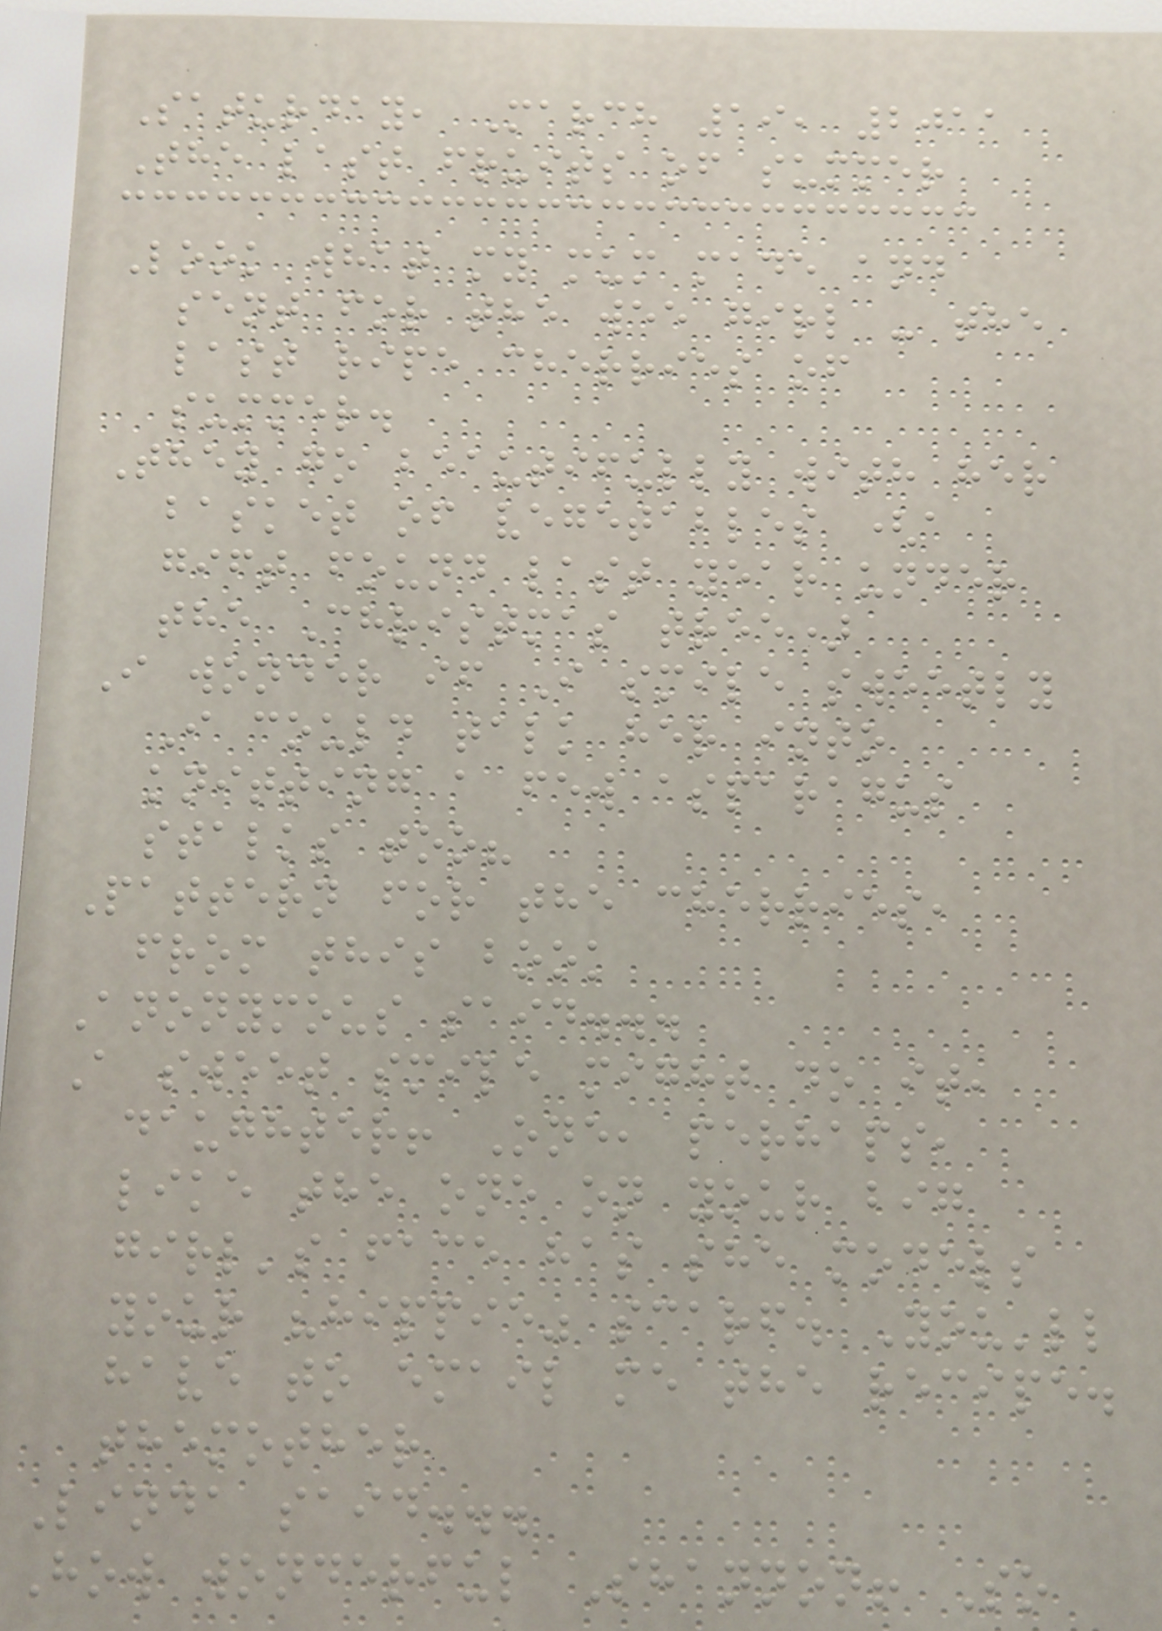Saturday, March 19, 2011
The last fruits of summer
Look what my mum made and
sent for the wee girl - the
last ripe cherries of
summer.
They go beautifully with her
basket of vegetables (a
gift found last year under
the Christmas tree)
I wonder if I smile sweetly
I could talk her into
knitting a few asparagus
stalks too?
Pattern for the cherries,
from this book
Anonymous said...
A sweet smile might do it,
daughter! One, perhaps,
like the one on your big
girl's face has she models
your "hippie" scarf. You'll
have to email me the recipe.
themother
Linda said...
How wonderful Shannon! So
